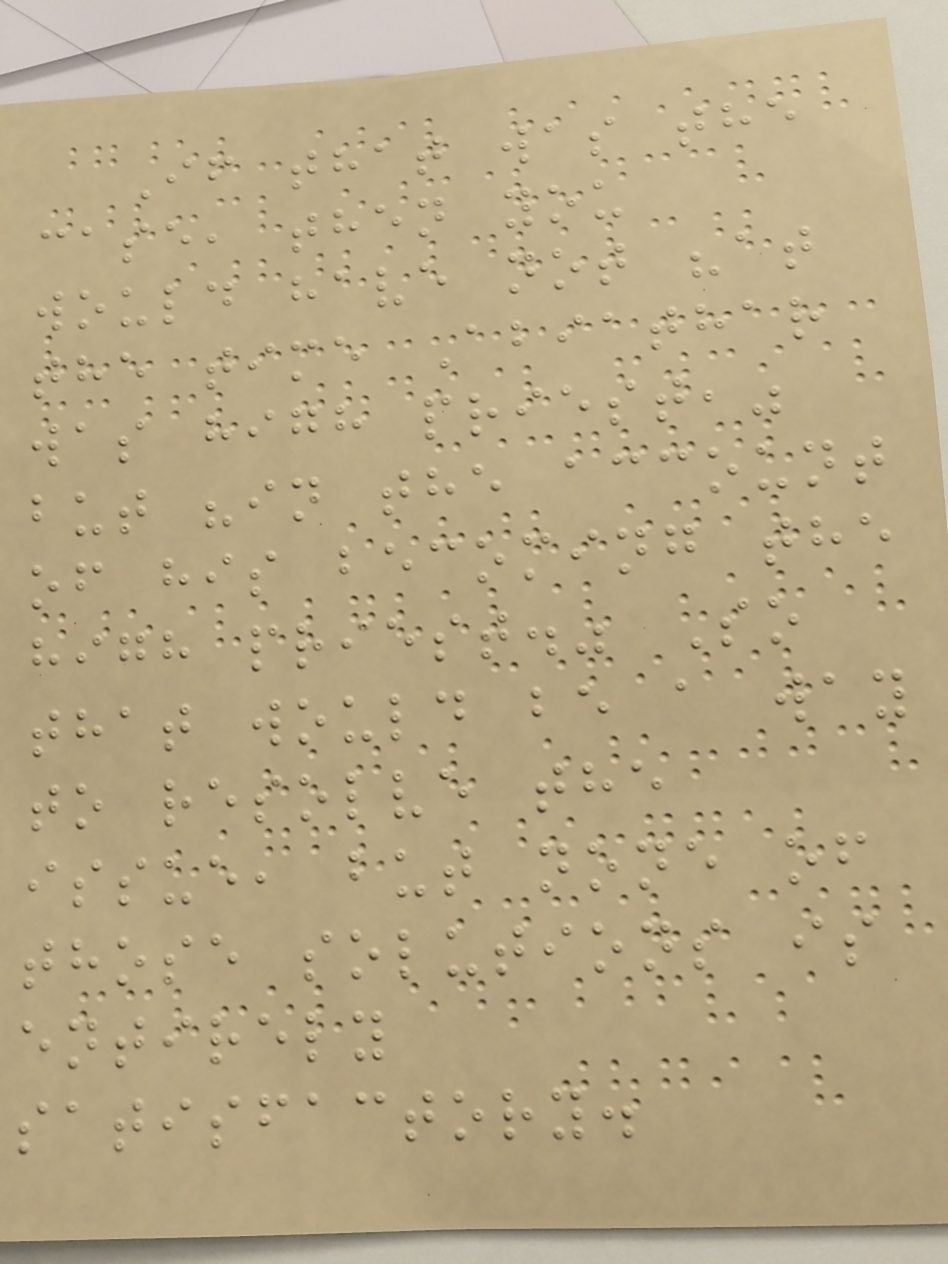If that was the
case, then you
would have not "at
the time Abiathar
was high priest,"
but "in the account
of his becoming the
high priest." So
that would be a way
to resolve the
issue, but none of
those solutions is
entirely
satisfactory.
